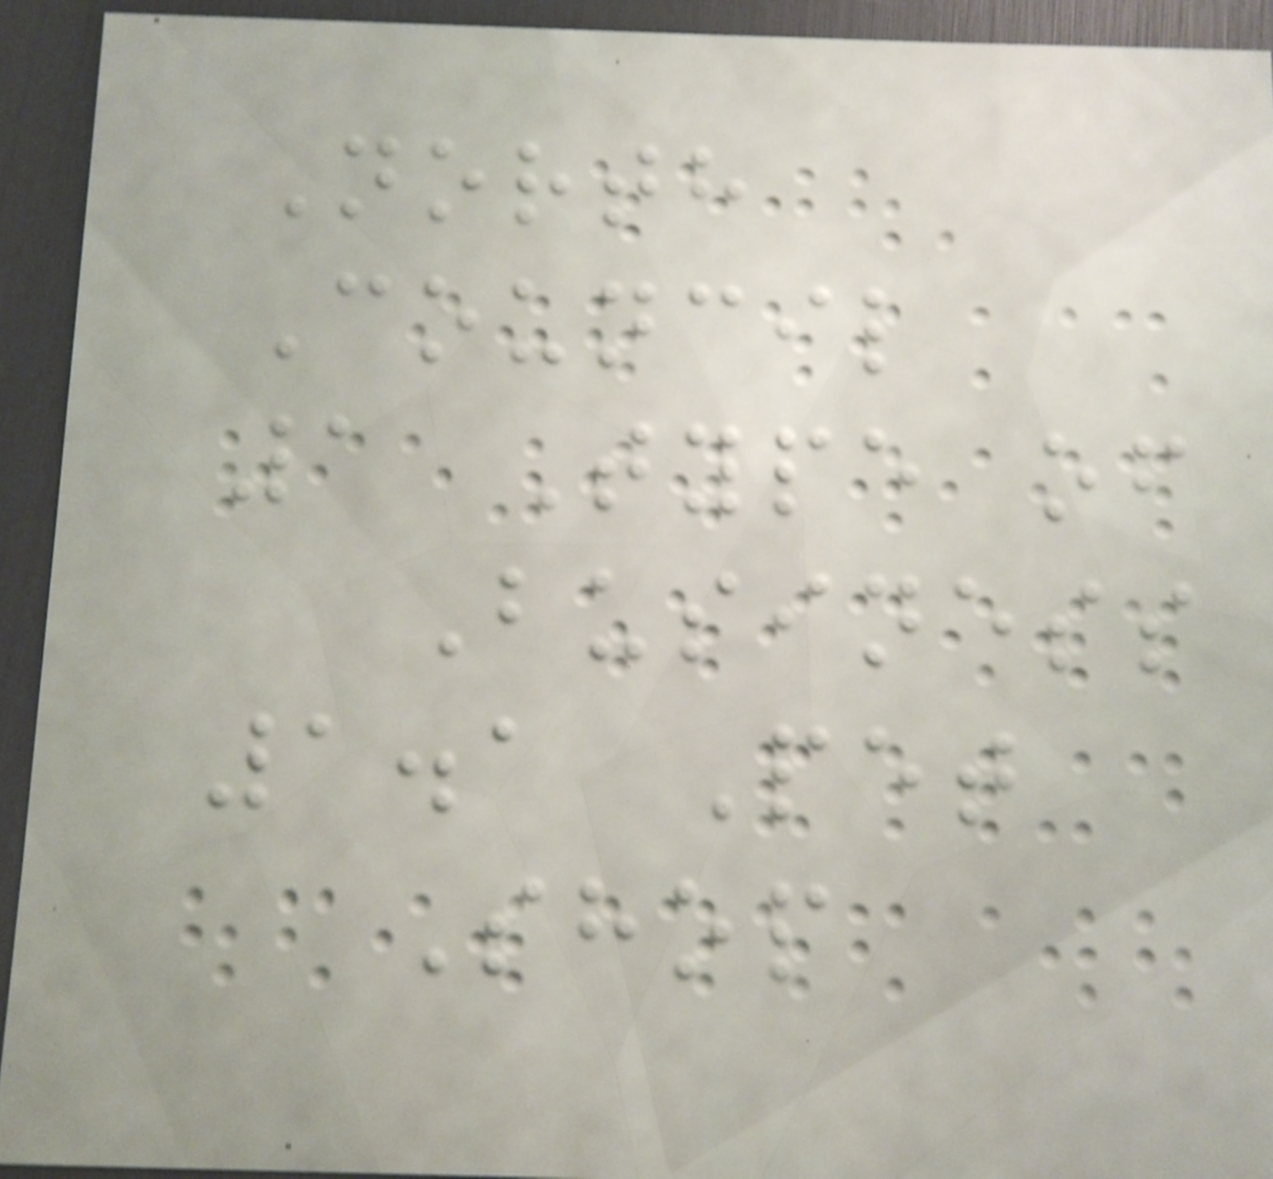North
Council
1 Type of
Business
1.1 Pet
Shop
